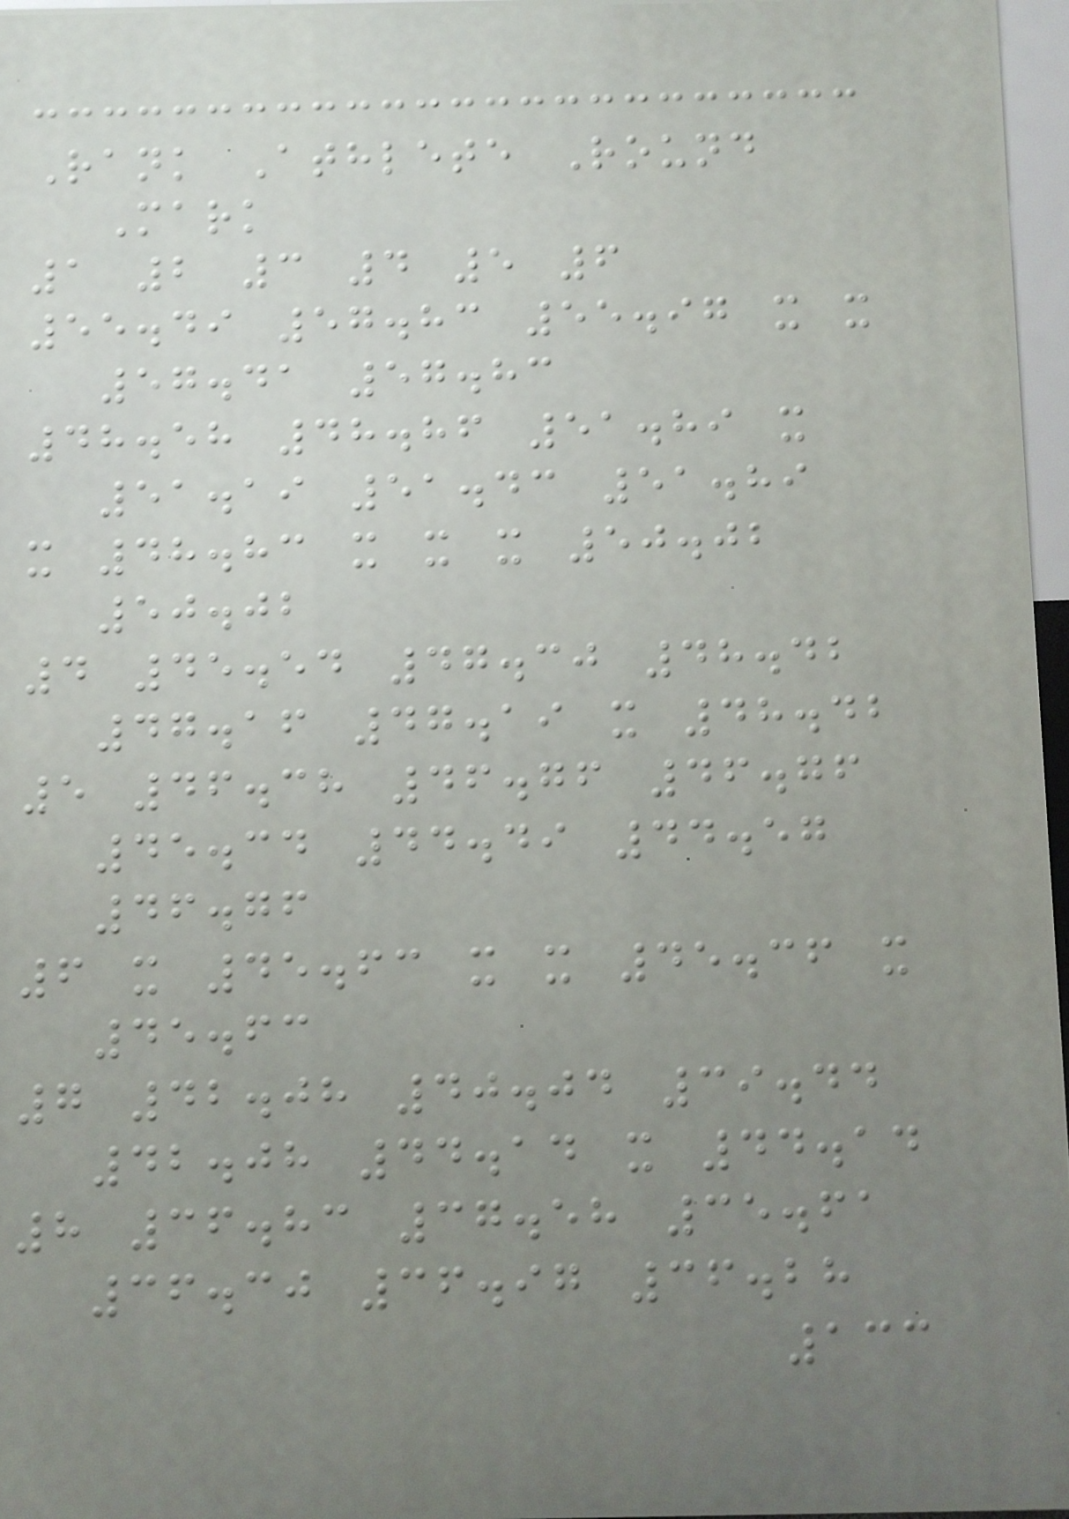Rank Athlete Round
Mark
1 2 3 4 5 6
55.49 57.83 55.97 x x
57.41 57.83
48.58 48.86 51.89 x
51.19 51.43 51.89
x 48.83 x x x 50.02
50.02
4 45.54 47.30 48.42
47.16 47.19 x 48.42
5 46.38 46.76 46.76
45.34 44.49 44.57
46.76
6 x 45.63 x x 45.36 x
45.63
7 42.08 40.04 39.44
42.08 44.14 x 44.14
8 36.83 37.58 35.61
36.30 36.97 36.28
133
